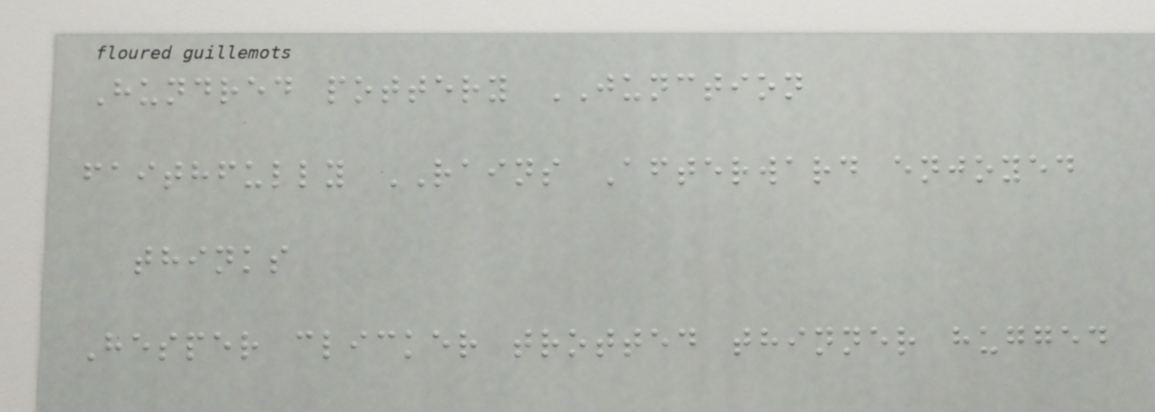Hundred pottery JUNCTION
faithfully RAINS Afterward enjoyed
thinks
Hesper clicker trotted thinner hugged
